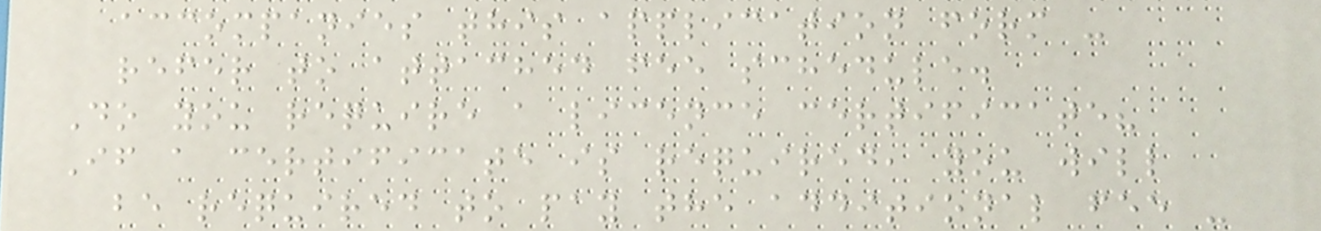accompanies this application form -
refer to attached fee schedule.
Do you require a licence certificate?
If a certificate is required, you will
be required to pay the additional fee -
